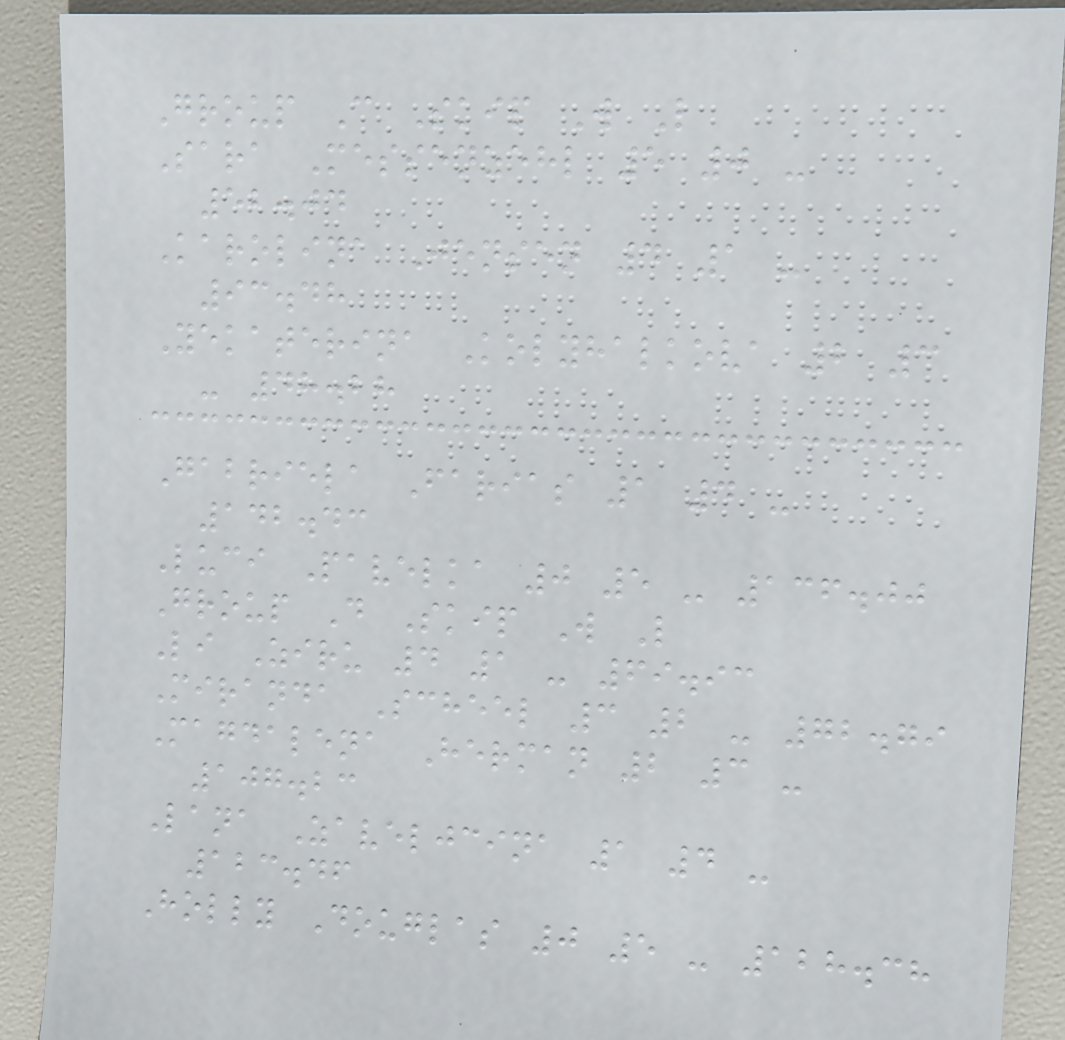Group C Skip W L
Sara Messenzehl 5 0 -
52.04
Karolina Jensen 4 1 -
93.48
Yekaterina Kolyhalkova 2 3
- 48.28
Gabriela Farias 1 4 -
142.43
Luci Pavelka 0 5 - 136.00
Group D Skip W L
Li Ziru 4 1 - 69.93
Miranda Scheel 3 2 - 72.79
Magdalena Herman 2 3 -
107.23
Lana Zaveljcina 1 4 -
123.46
Holly Douglas 0 5 - 128.38
